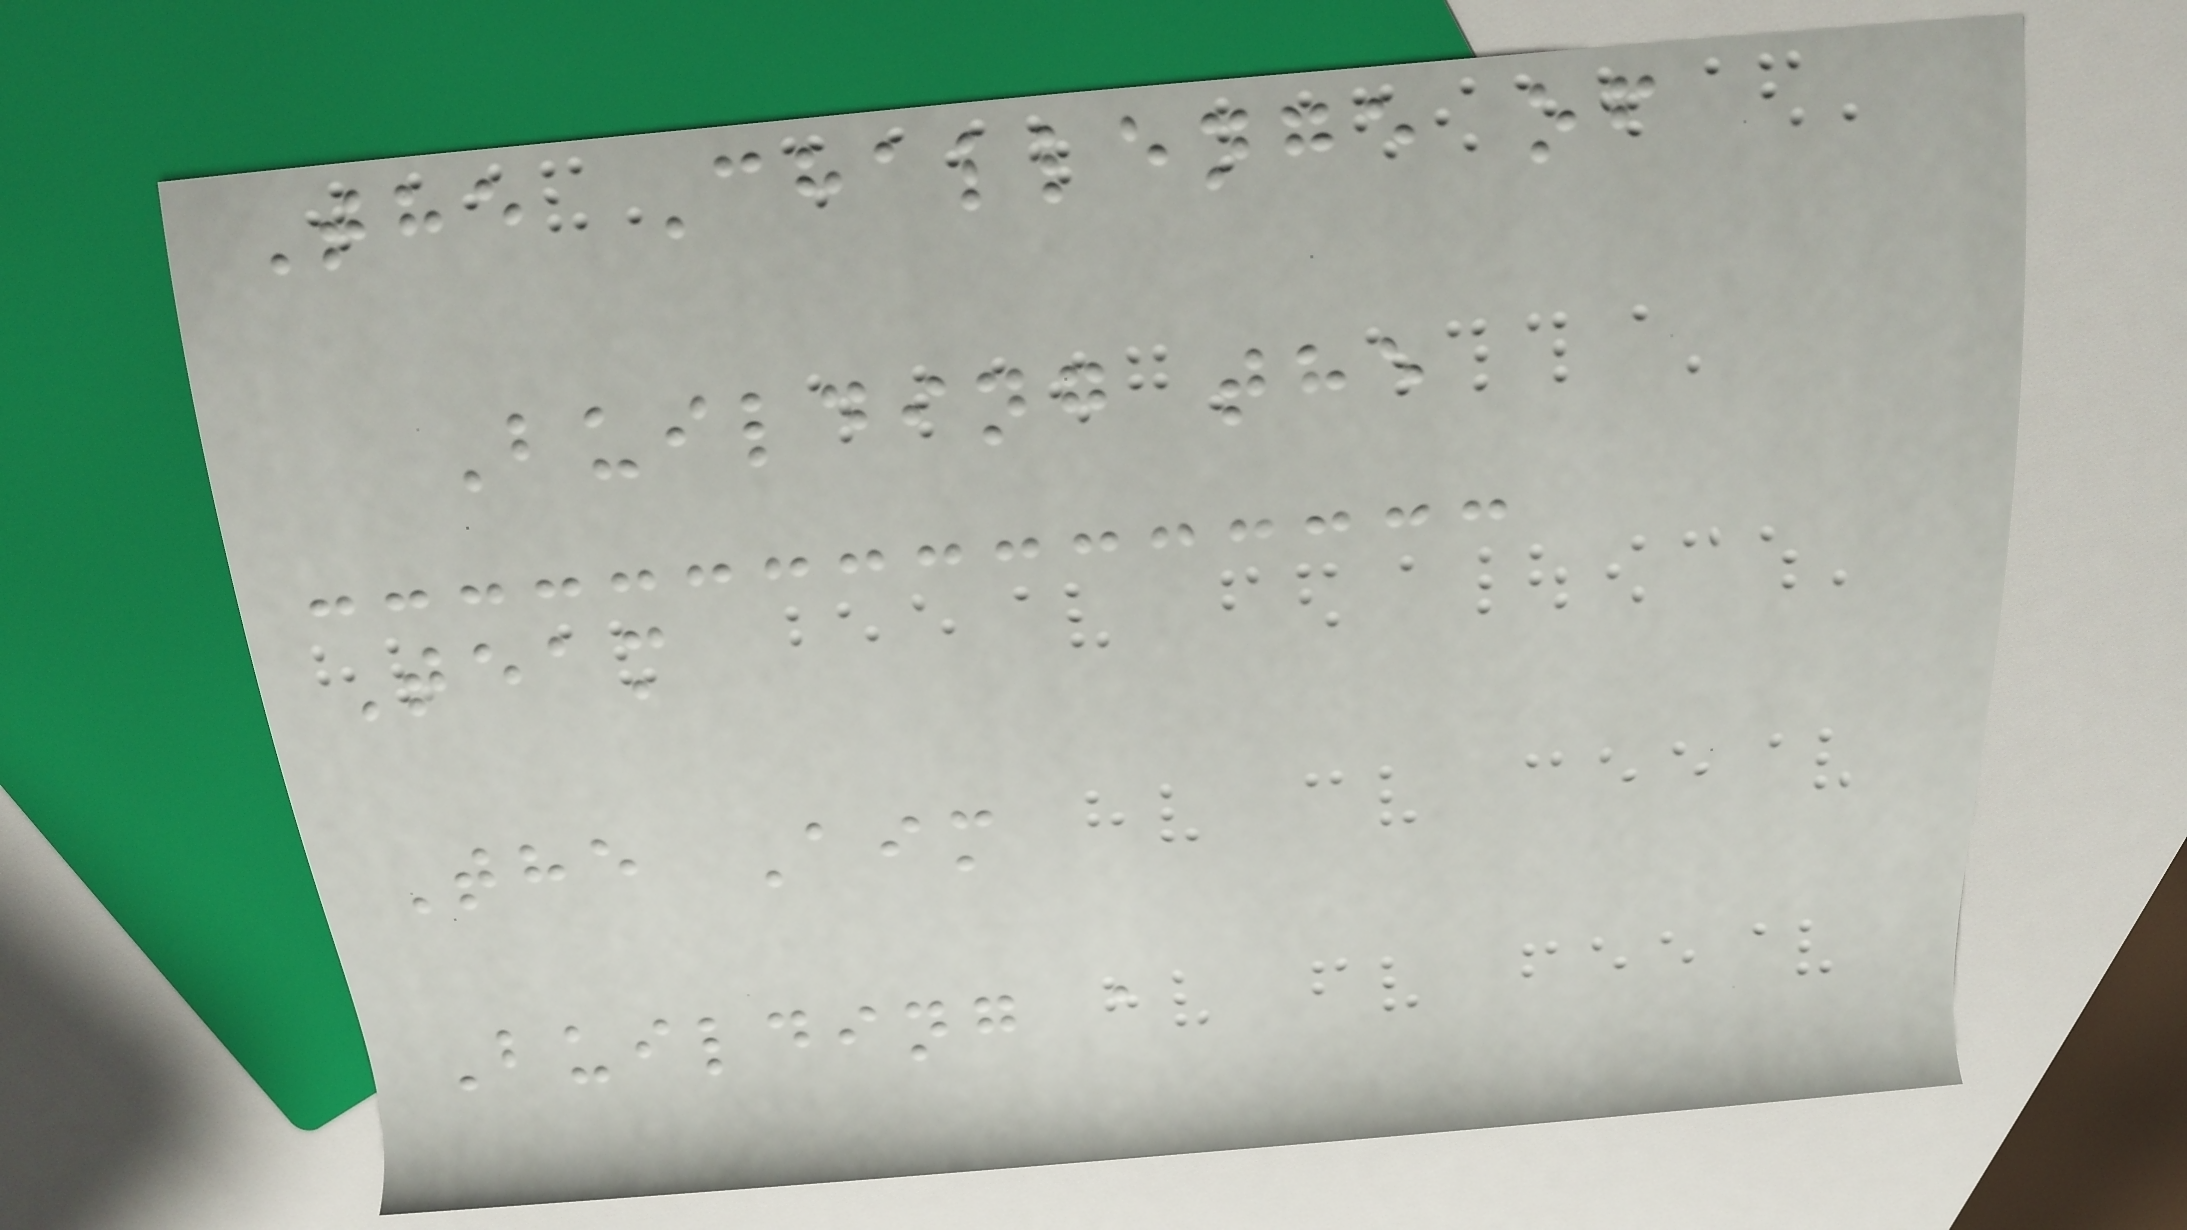The Challenge of
Building the
Team
The Aim
Building a
